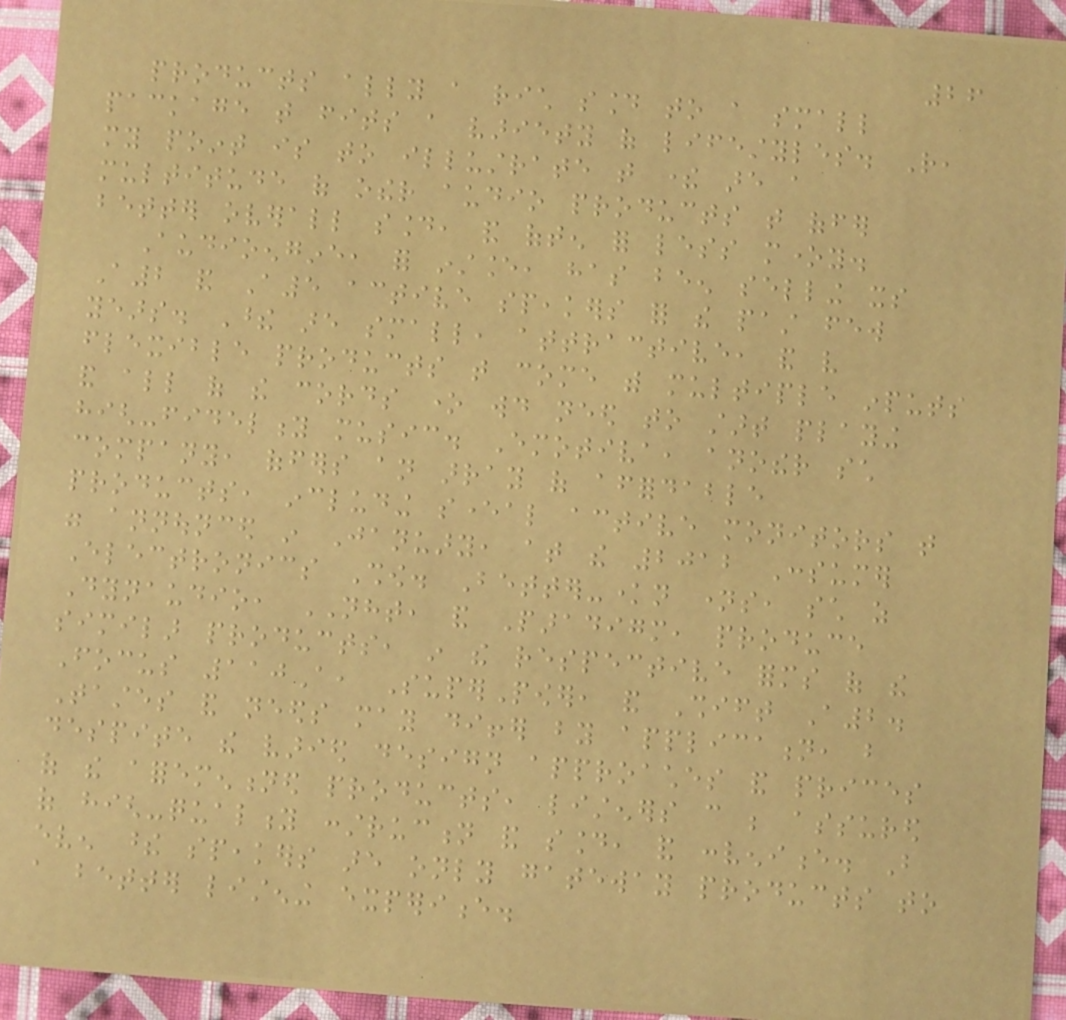26
products ally a rich sound to a small
package that fits a variety of lifestyles. Rather,
my point is to illustrate that there are a
multitude of other audio products that offer
better overall sound, and often for less money.
Audioengine, for instance, has been selling its
A2 and A5 active speakers for the past few
years. These are small, attractive, and very
flexible products that come with multiple inputs
and all of the cords one would need to start playing
high-fidelity music. Emotiva, another such
company, offers an array of affordable
products, including several active monitors that
were announced in January, at the 2012 Consumer
Electronics Show. Better-known names, such as
Dynaudio, NHT, and Paradigm, produce
similar products, in the respective forms of the
Focus 110A, SuperPower, and Shift A2.
Tastes and needs may differ by application, but
despite the varied design approaches and prices
of the aforementioned products, listeners can be assured
of high-quality construction and sound, and convenience. But
even these speakers are only gateway products to
a better listening experience.
